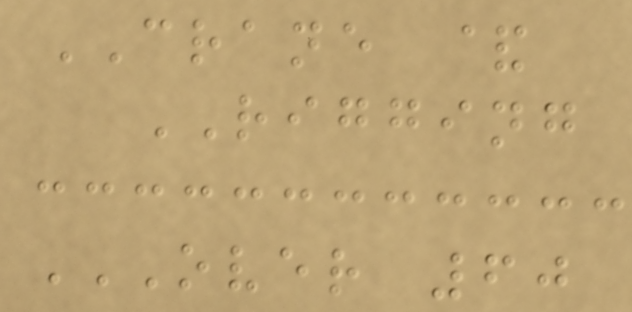CRANE &
RIGGING
OVER 60
